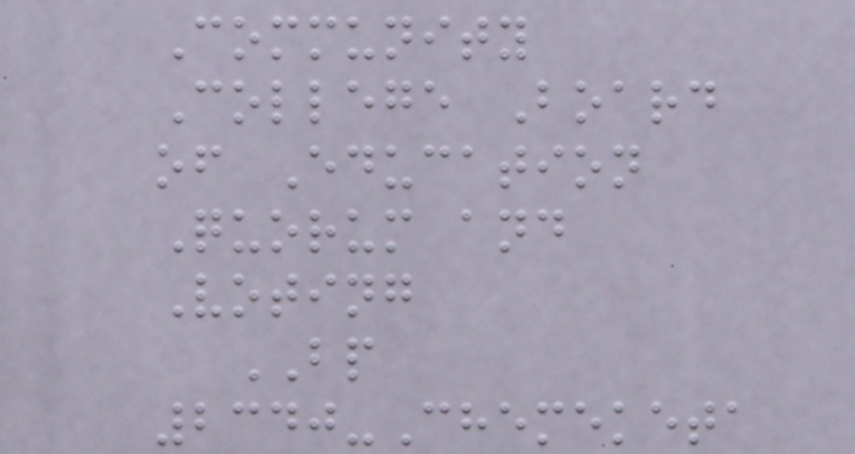Community
College Board
of Education
Quorum and
Voting
BP
2340-Chemeketa
